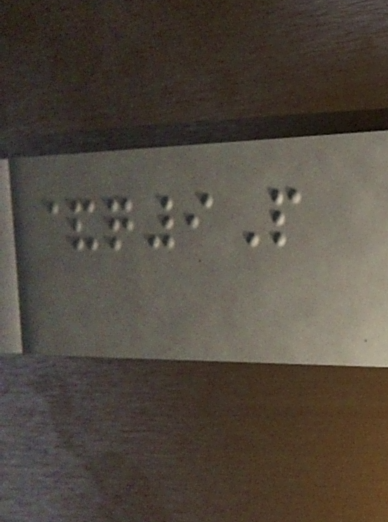&q9P
